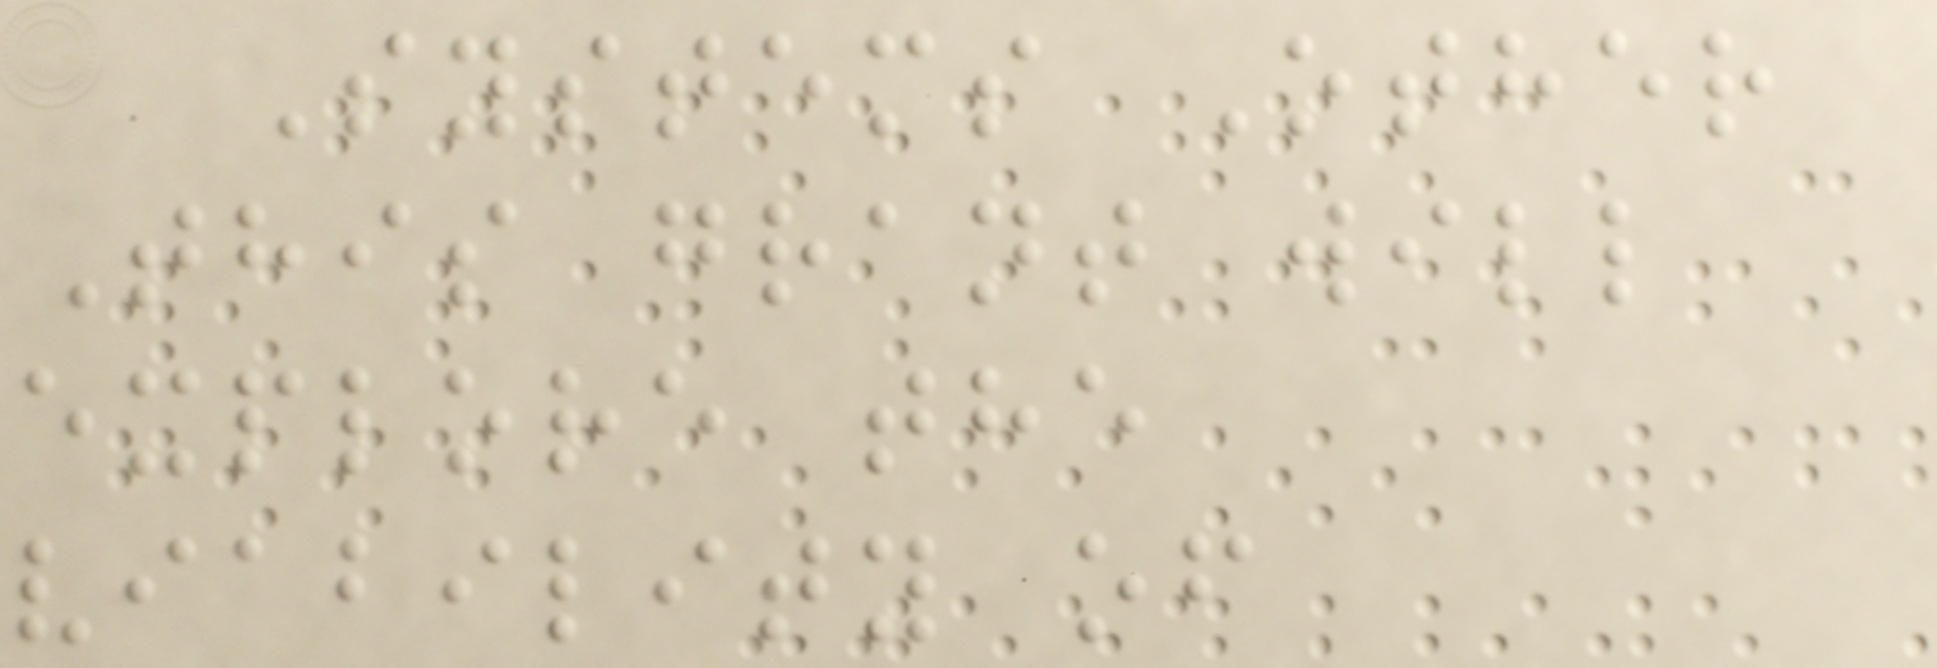Systems Other
This grant will
explore the
viability of
